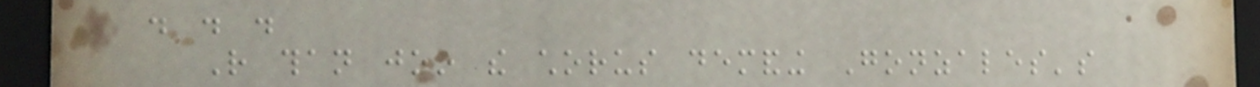. . .
Rather than join the chorus demanding Gonzales's
